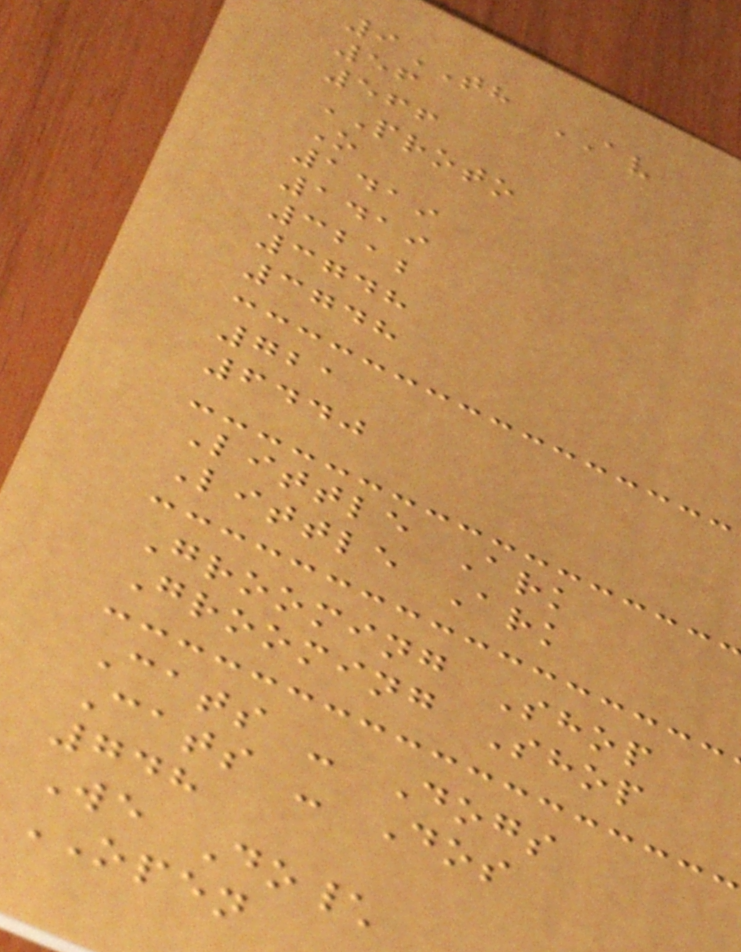9TH AV
56
566
PROTO
O
1419
1419
3212
3748
3748
721
6440
Little Ark
Little Ark
Grooming Shop
Grooming Shop
Cats - Dogs
Cats - Dos
748
We Do\
OPEN
